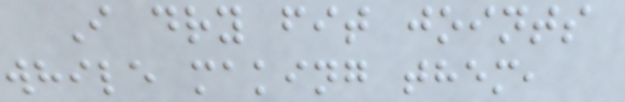I dry fit joints
while making them,
